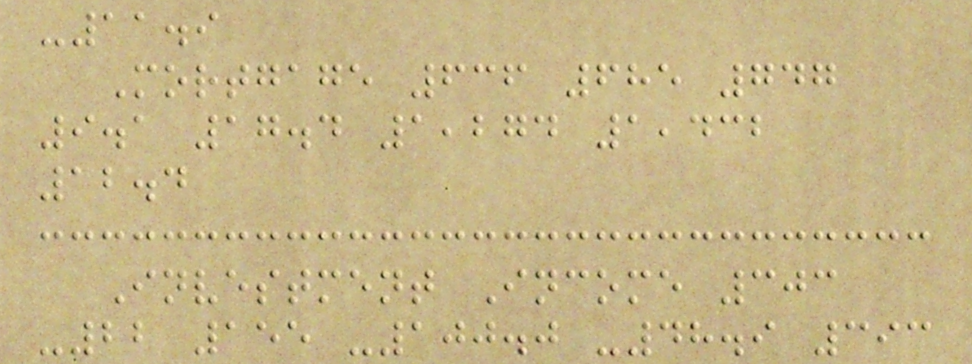-11.9
Mortgage 636 685 747
9.1 17.4 1,274 1,432
12.4
Investment Income 303
-22 155 -100.0 -48.9 393
